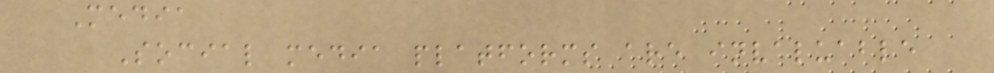Media
Social media platforms are invaluable
